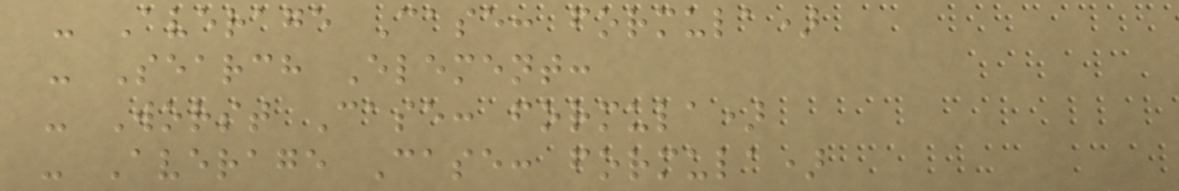- Average Case: formula)
- Search Element:
- Worst Case: formula)
- Average Case: formula)
